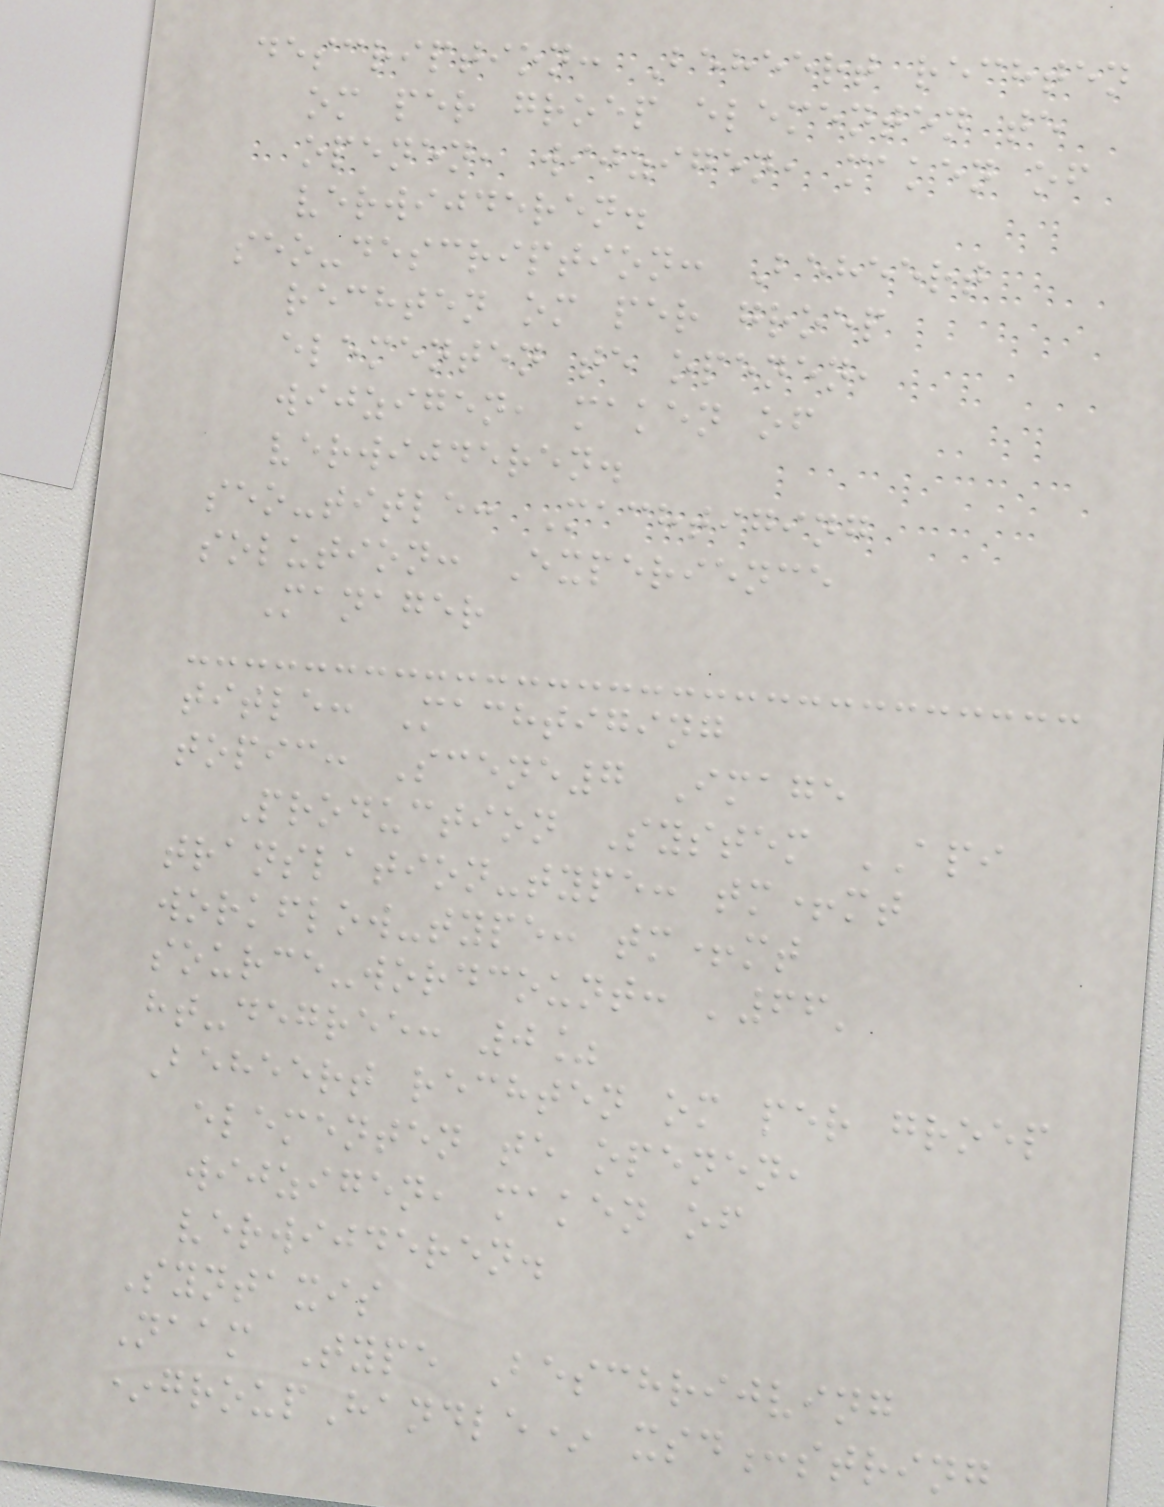description: Beheert rechten
om per groep elementen te
openen, wijzigen, maken of
verwijderen.
seo-description: Beheert
rechten om per groep
elementen te openen,
wijzigen, maken of
verwijderen.
seo-title: Machtiging
solution: Experience
Manager
title: Machtiging
topic: Scene7 Image
Production System API
translation-type: tm+mt
workflow-type: tm+mt
source-wordcount: '66'
ht-degree: 0%
Beheert rechten om per groep
elementen te openen,
wijzigen, maken of
verwijderen.
Syntaxis
Naam Type Beschrijving
*groupHandle* xsd:string
